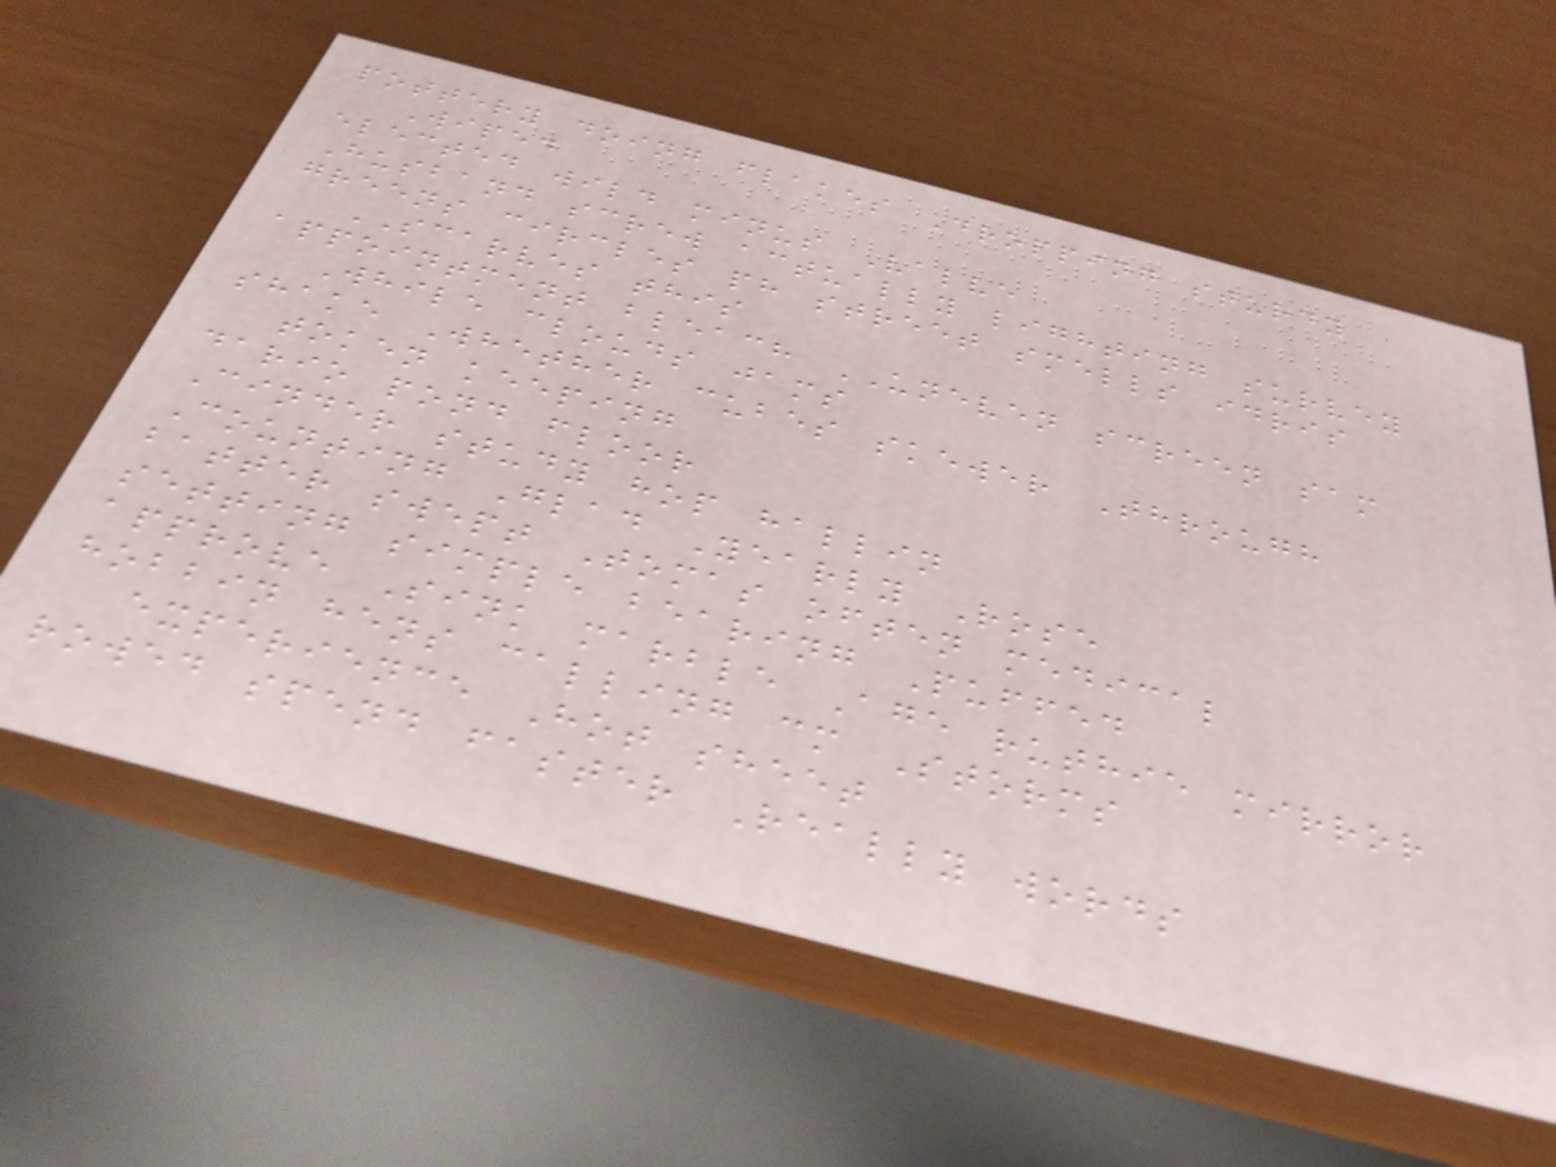pottery doing flakes Dropping sturdy
Wiped
elected wild minus Valve
Husband screw actually lighting survey
greens circles ph street smells idris
SCARVES this
appointment bleach UNEVEN screen sam
While clouds jams
shake Whether cubes skewer Through
token keeping
dario pond floor
Cinder study hop hallin
Counting Glad Yearly Rose
batter swept Tomas often medical
setting simple bearing Puffed
approve Sink marble Age ruthie mirror
hobbin hens calling cm Storms
experience Hot sheet
rowed spend faster Really words
